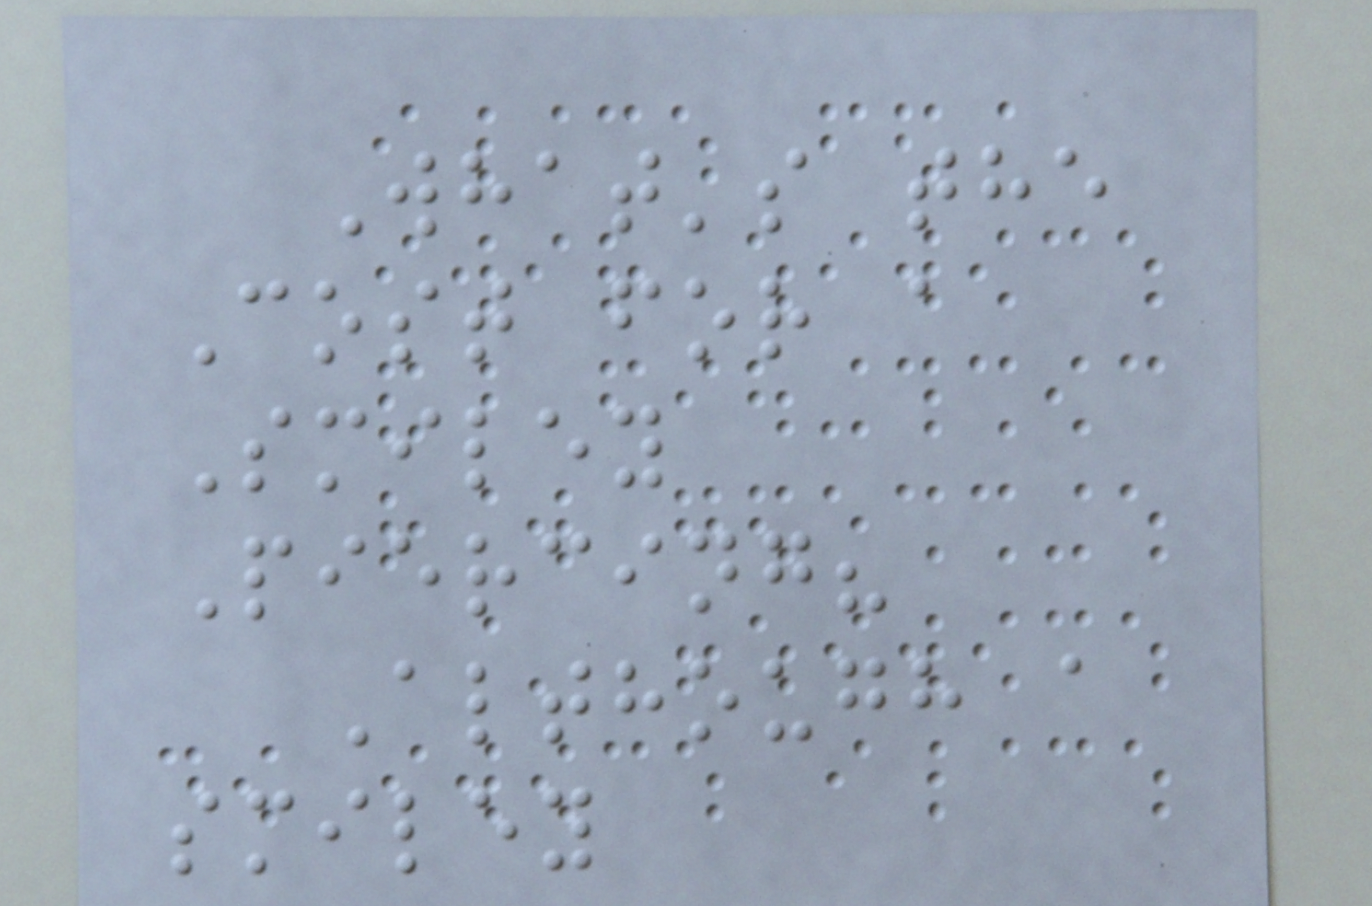What's the
Cost for a
Smiley
Piercing?
Although a
smiley
